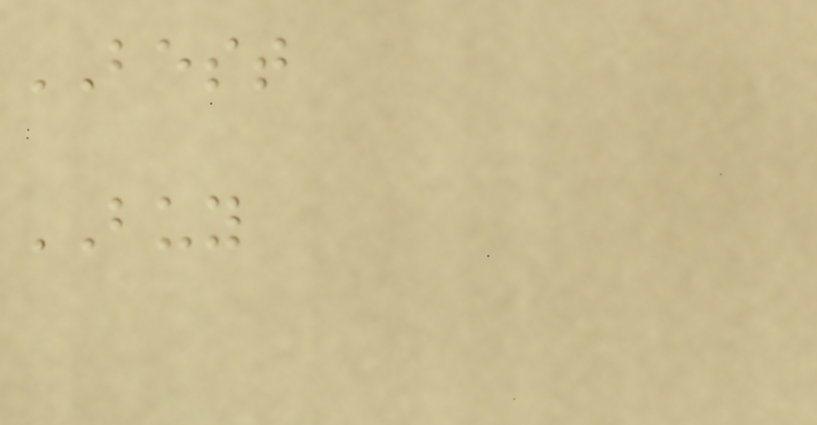BEST
BUY
